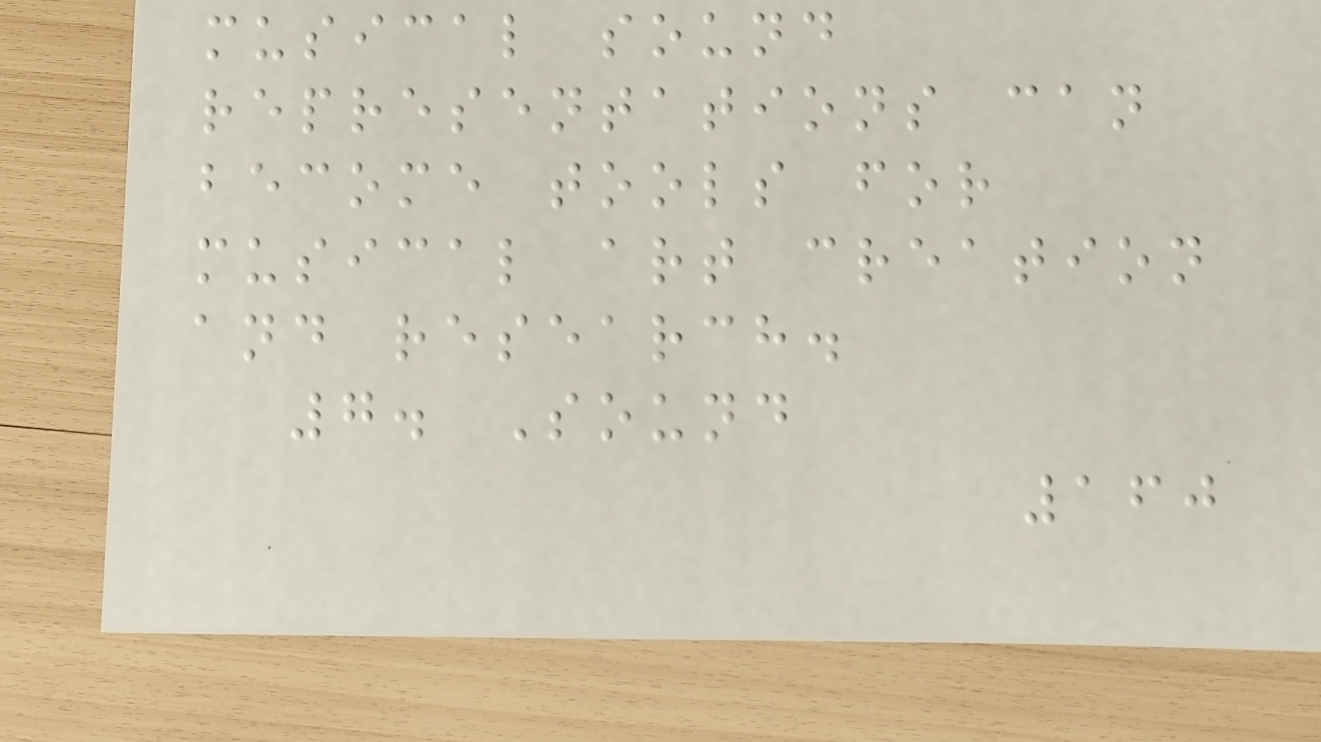musical sound
representations can
become tools for
musical art creation
and research.
7. Sound
160
